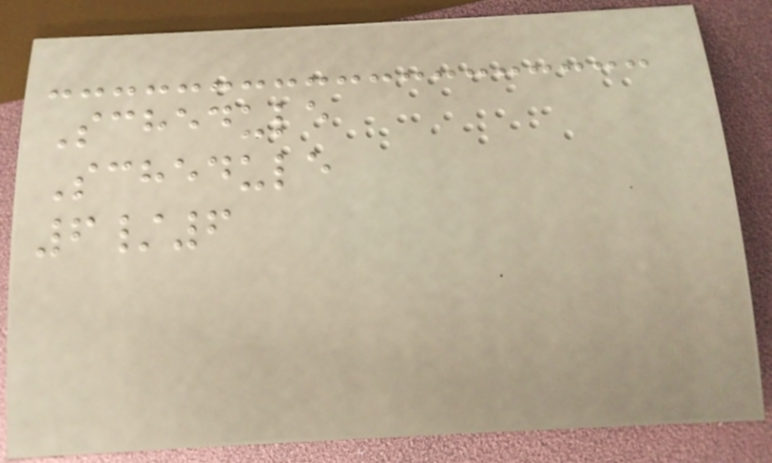Schedule
Schedule
6/6
